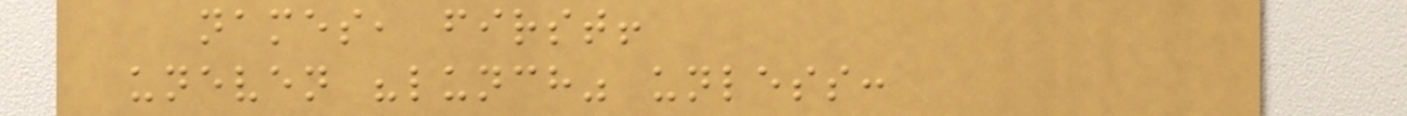names, first!
uneven "lunch" unless:
